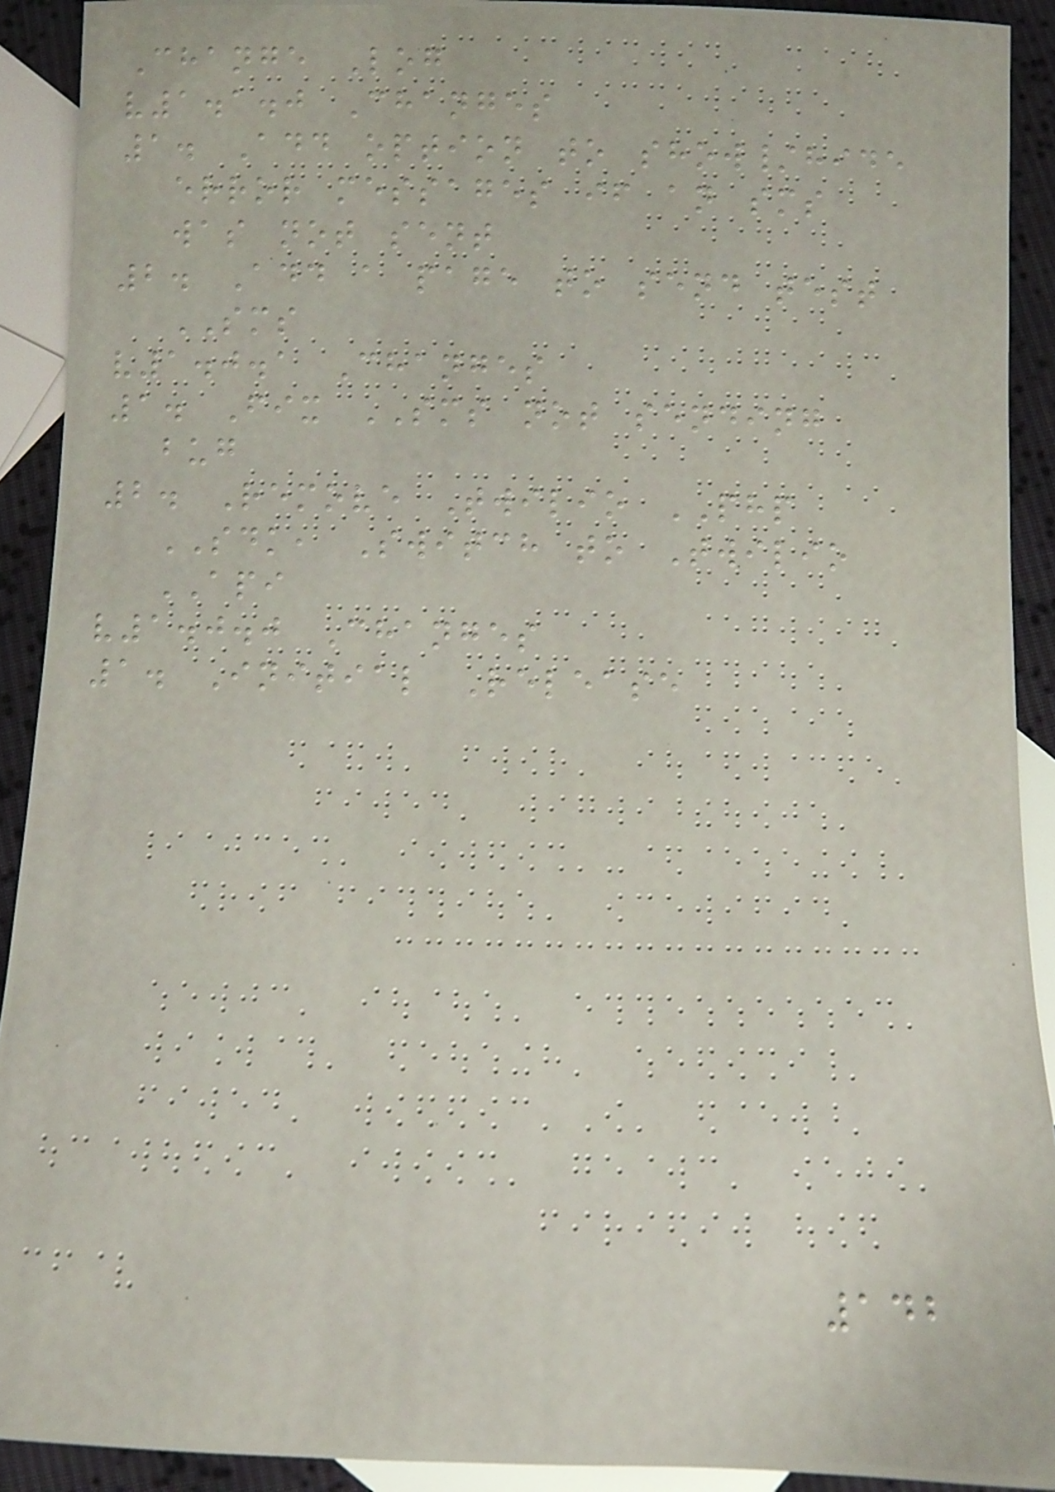Change Log
v1.1.0 Changes
1. Add option to show/hide
error messages if an sms
was not sent
2. Add a page to send test
SMS
v1.0.1 Changes
1. Fix SMS not sending
bug
2. Remove Twilio PHP
SDK, Switch to Twilio
API
v1.0.0 Changes
1. Initial Release
142
